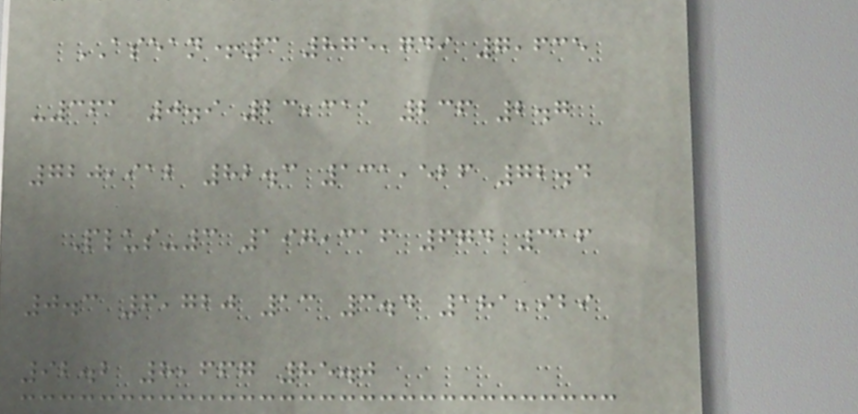ASEAN+3 875,749 7,635
-361 0.9 23,311 236 2.7
720,912 82.3 131,526 72.4
Plus-3 197,316 674 316
0.3 6,720 13 3.4 181,929
92.2 8,667 85.0
